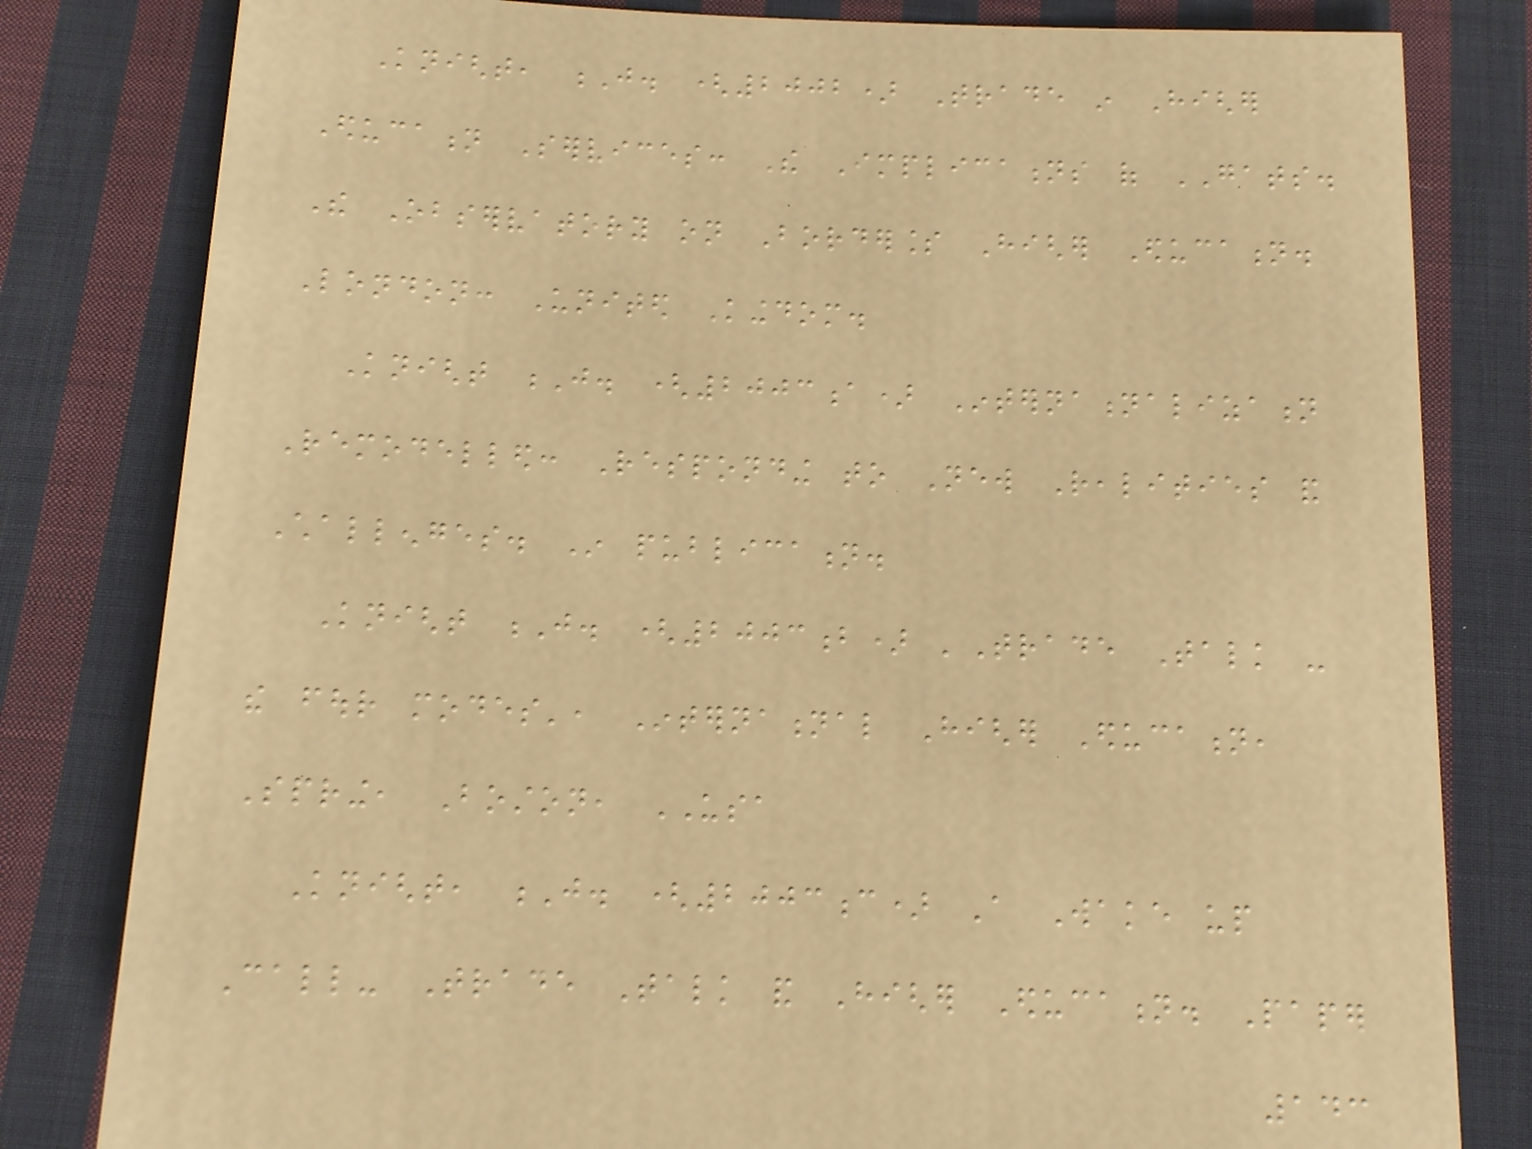Knight, J. (2002) Trade in Higher
Education Services: The Implications of GATS.
The Observatory on Borderless Higher Education.
London: United Kingdom.
Knight J. (2003a) Internationalization
Remodelled: Responding to New Realities and
Challenges. In publication.
Knight J. (2003b) 'Trade Talk -
the four modes', International Higher Education,
Spring, Boston, USA
Knight, J. (2003c) A Wake up
Call- Trade Talk and Higher Education. Paper
143
